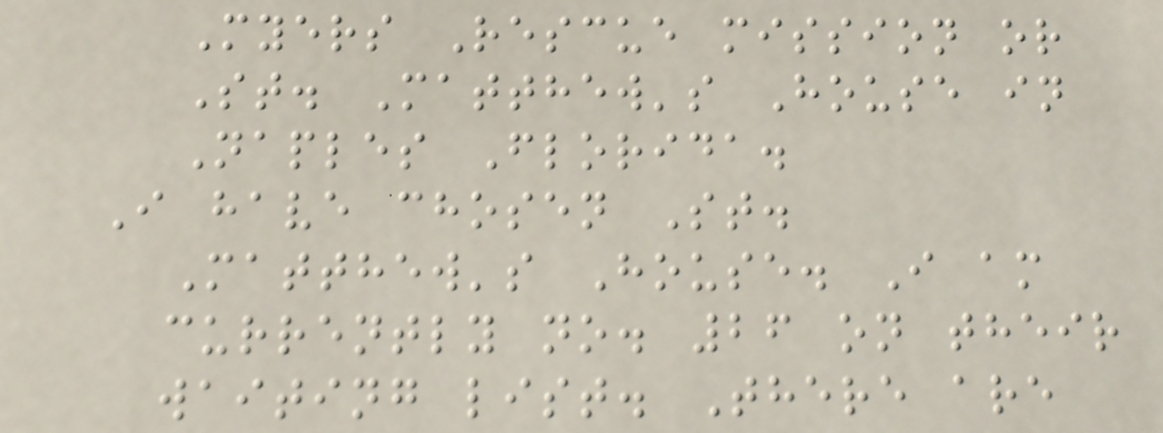Myers Rescue mission or
St. Matthew's House in
Naples Florida.
I have chosen St.
Matthew's House. I am
currently no. 26 on their
waiting list. There are
